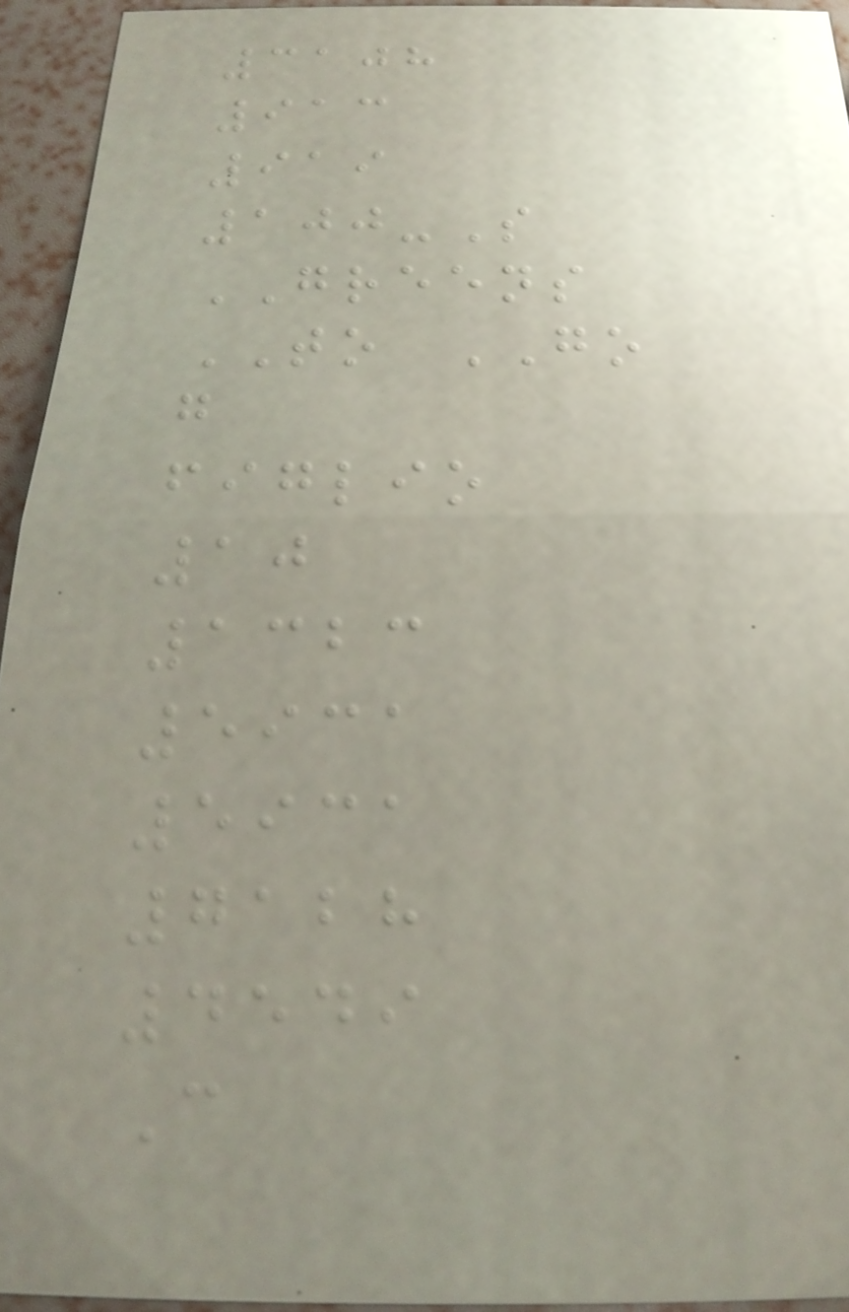3108
913
919
100-S
GREENS
TO GO
g
figlio
10
1323
5931
5931
7128
4549
C
